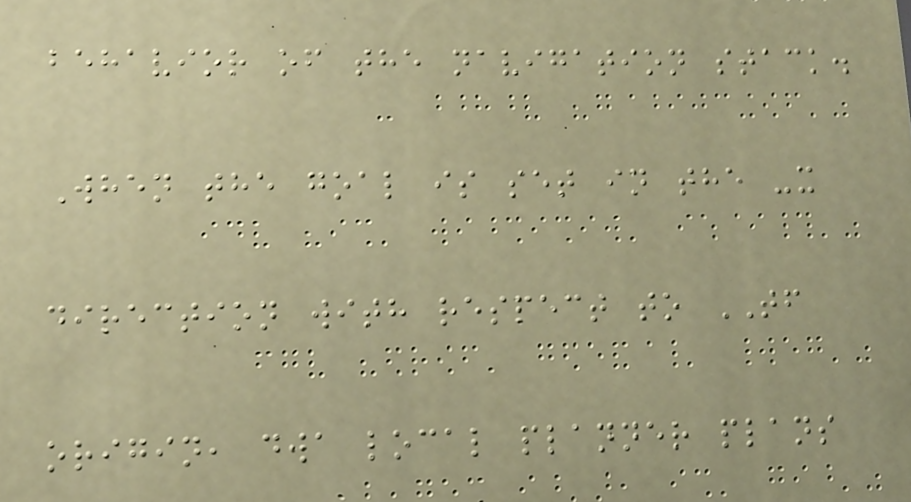behavior of the navigation stack.
When the goal is set in the -x
direction with respect to TF
origin, dwa local planner plans
